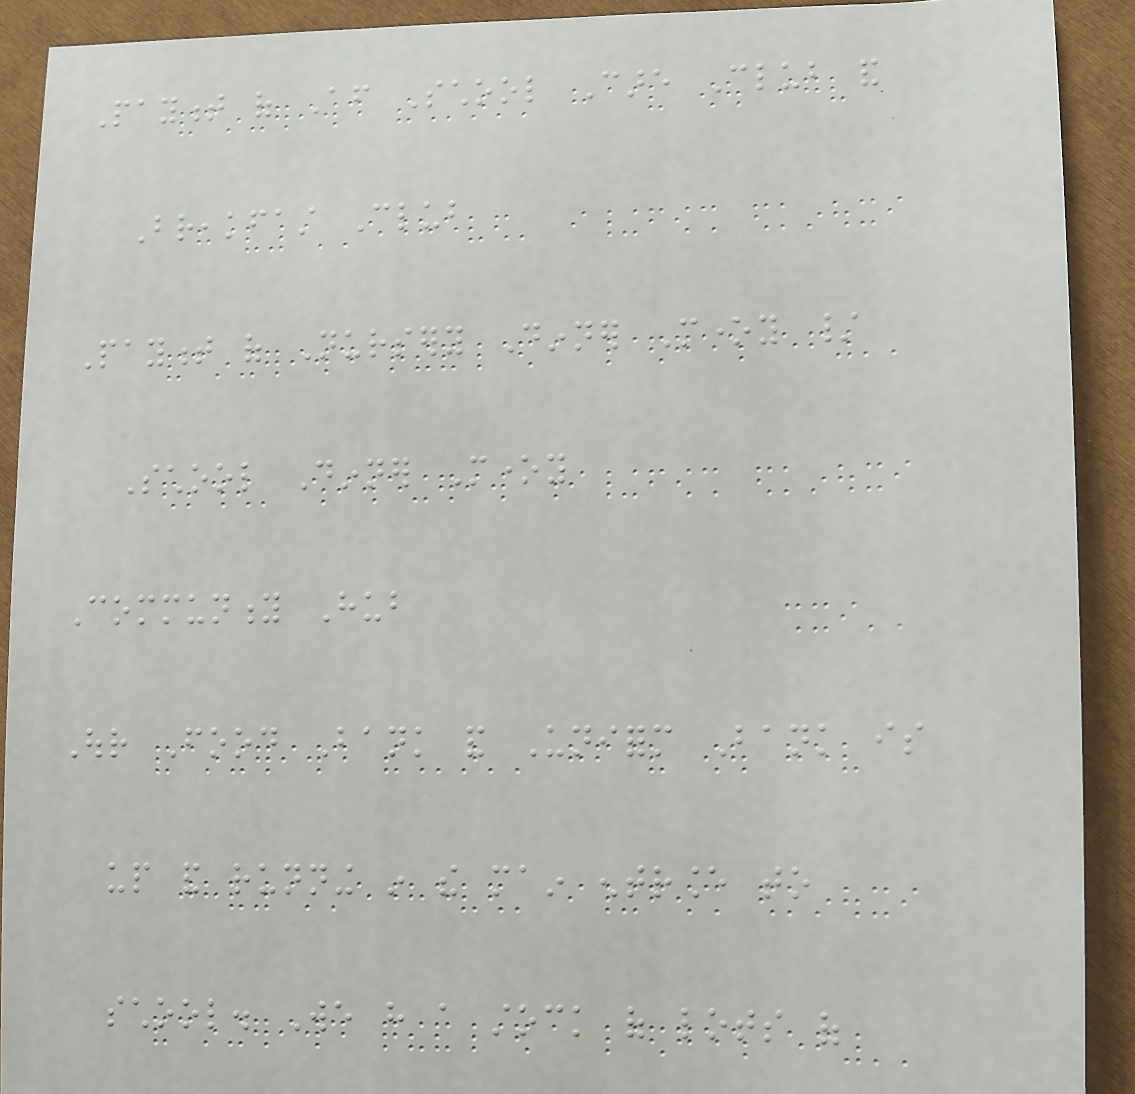Payment of After School Care Club and
Breakfast Club
Payment of Nursery Dinner Money /
School Dinner Money
Community Hub
Our Food Bank and Uniform Bank is
up and running in the main entrance to
school. We have a stock of lots of
